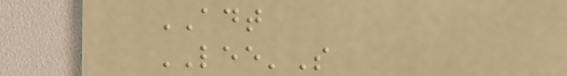ADT
LEE'S
